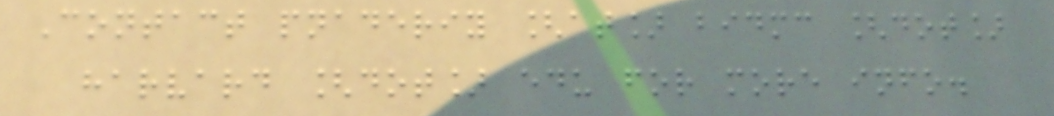Contact pnaderiy [at] bidmc [dot]
harvard [dot] edu for more info.
